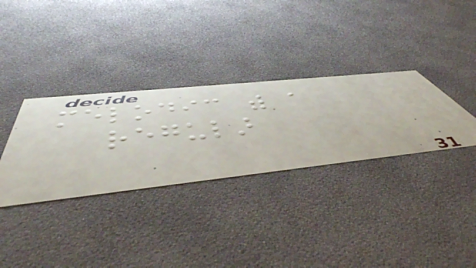melodic with a
regular
